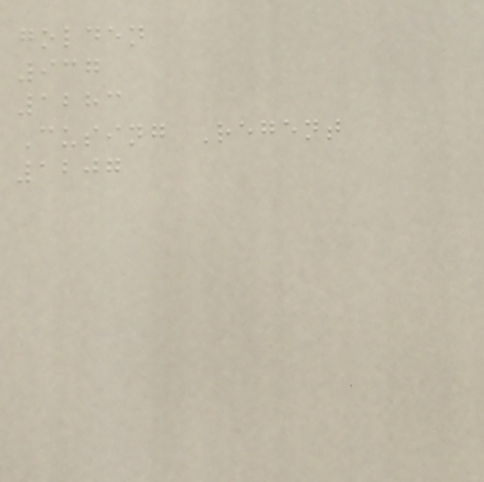golden
937
1283
Cusing Regent
1207
